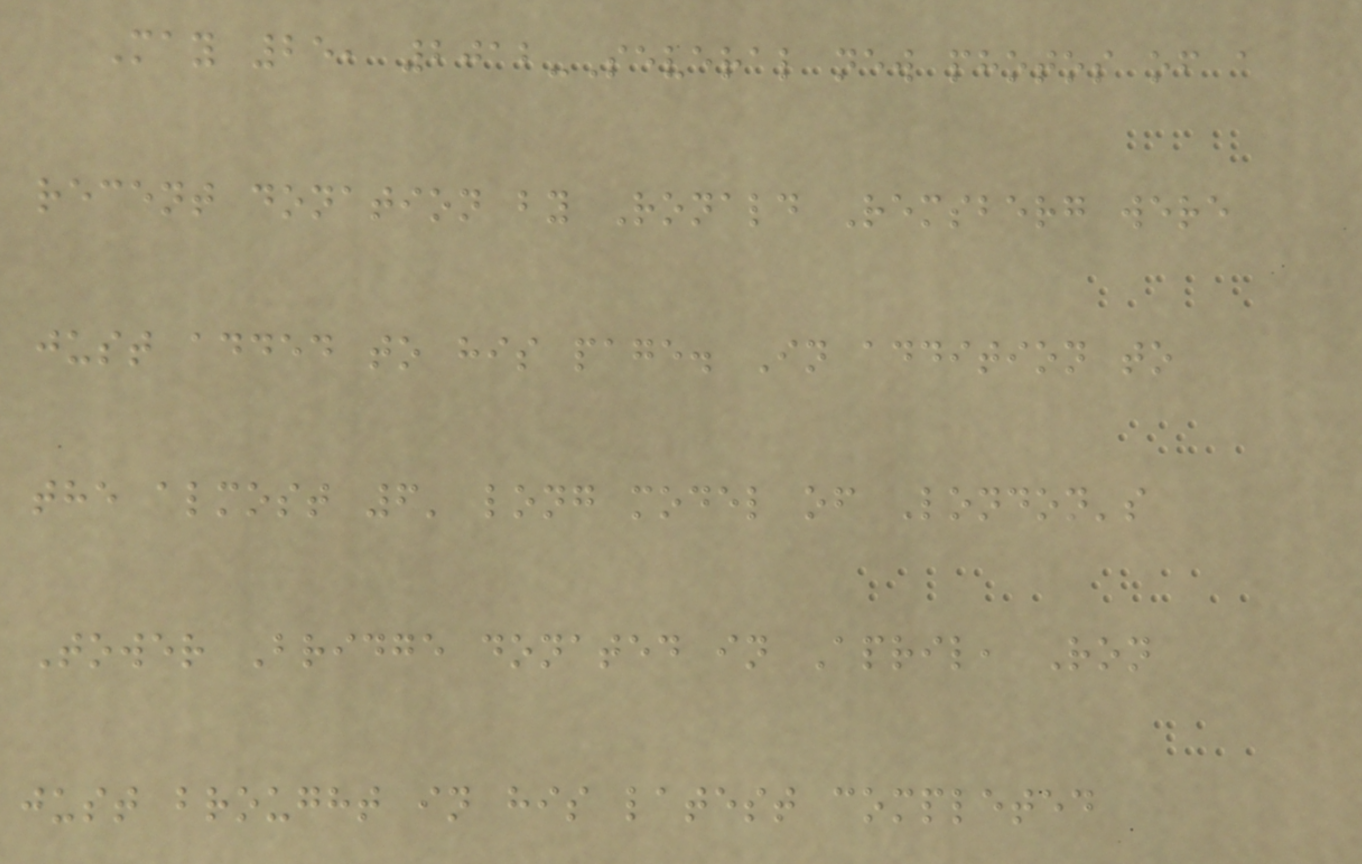May 25, 2012-Several new photos of a
recent donation by Ronald Remsberg were
just added to his page. In addition to
the almost 6' long model of London's
Tower Bridge donated in April, Ron
just brought in his latest completed
